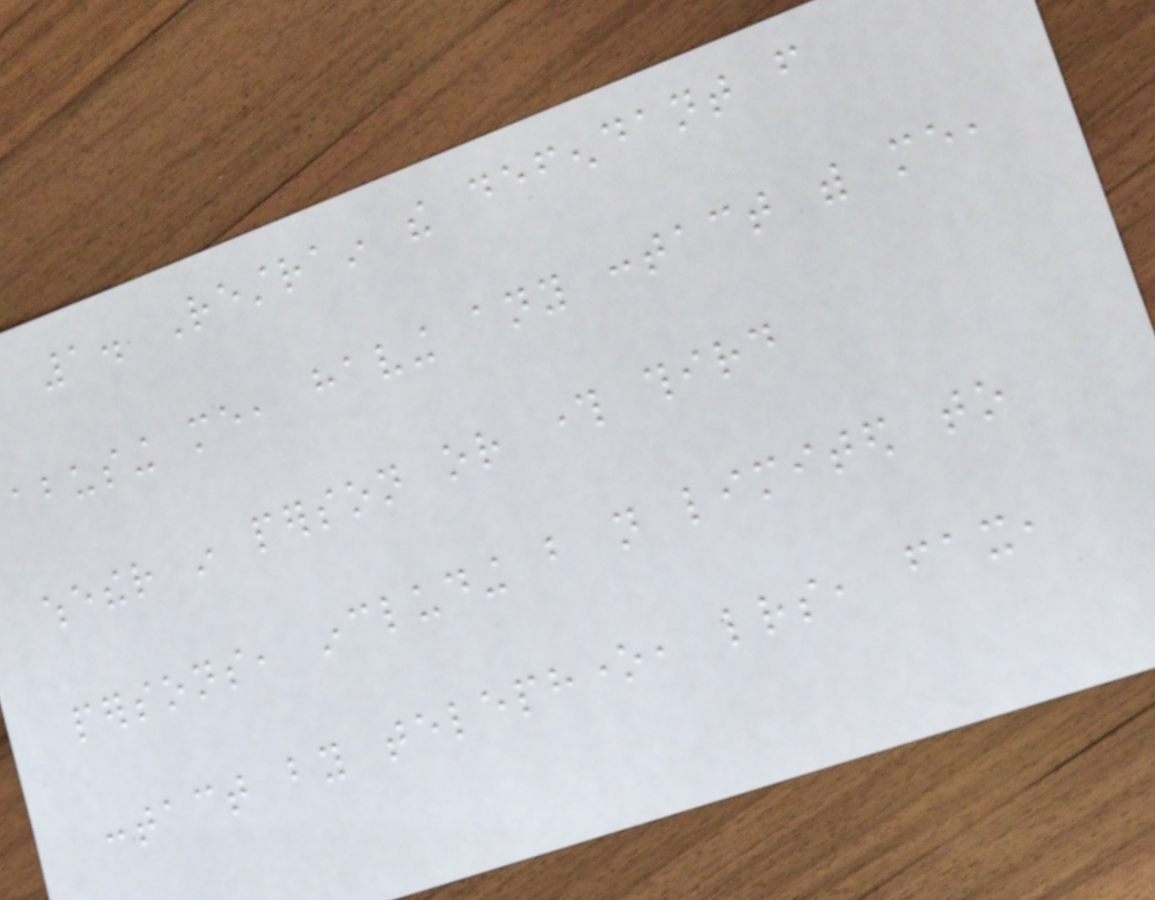1. Restrain the defendant from
abusing me, having any contact with me,
whether in person or through third
persons, including but not limited to
contact by telephone, letters, fax,
